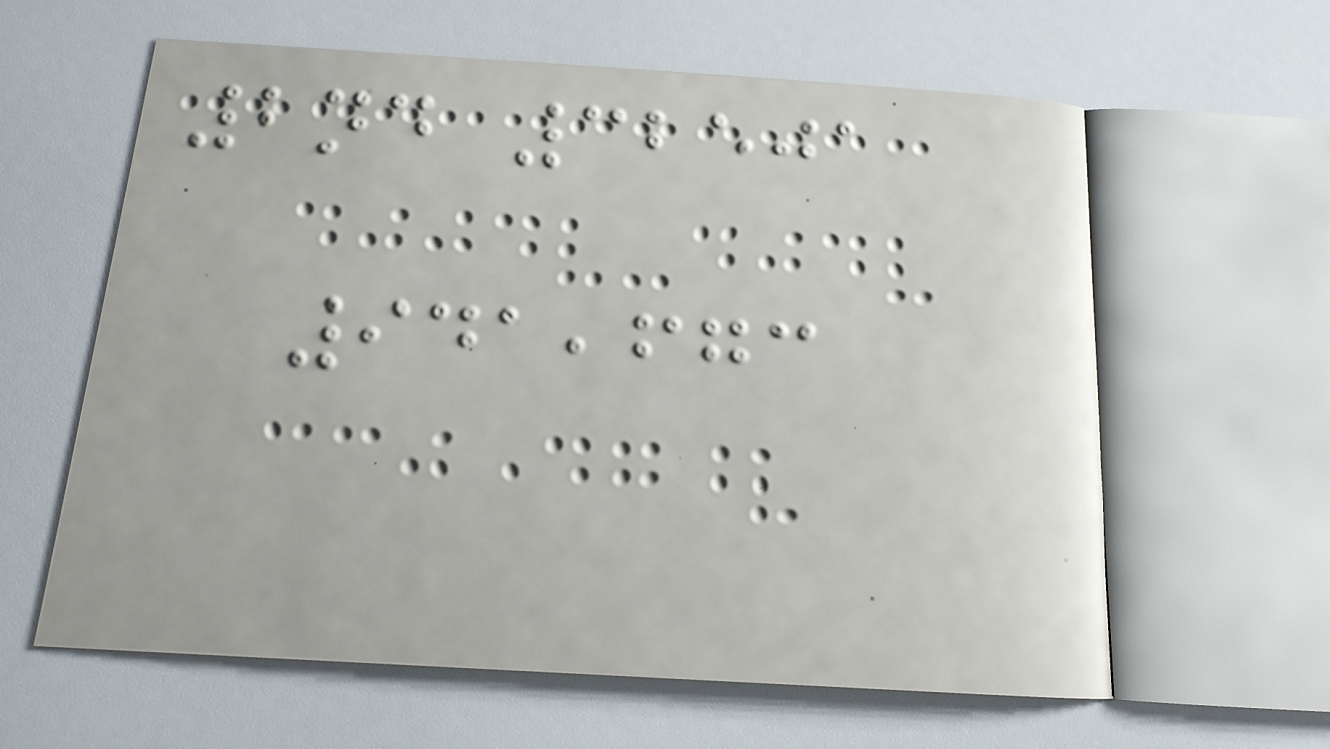2nd 32501
941,673
